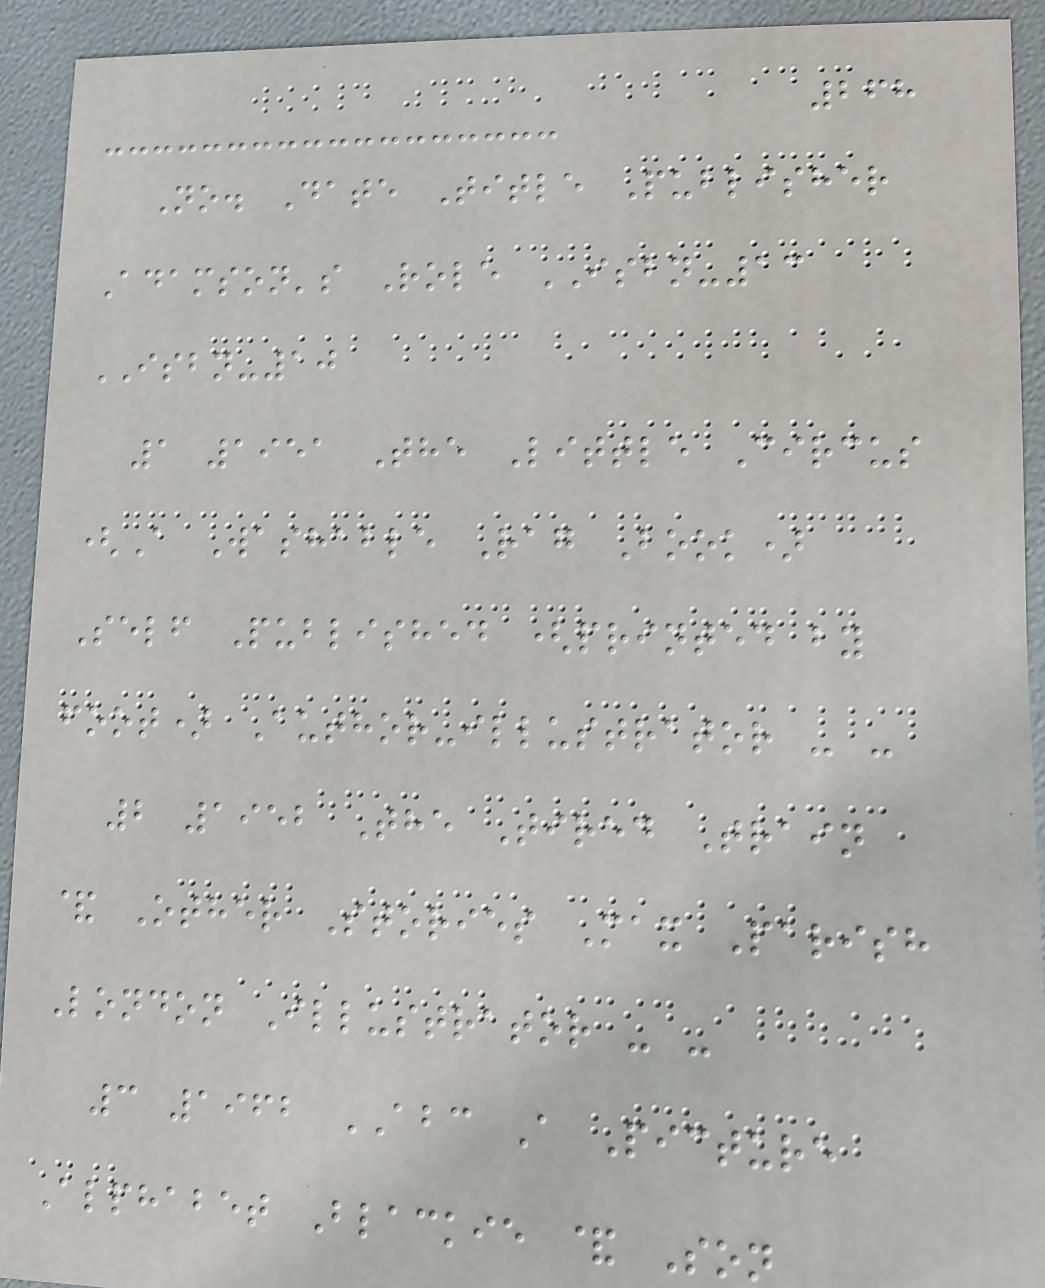268
No. Date Title Publisher
Adamson's Role ISBN-13
ISBN-10
1 1951 The Little Circus
(A Washable Rag Book)
Self Published (printed by
foot) Author-illustrator - -
2 1952 The Tired Train
& Other Stories Max Parish
London Illustrator - -
3 1962 ABC A Picture
Alphabet Blackie & Son
